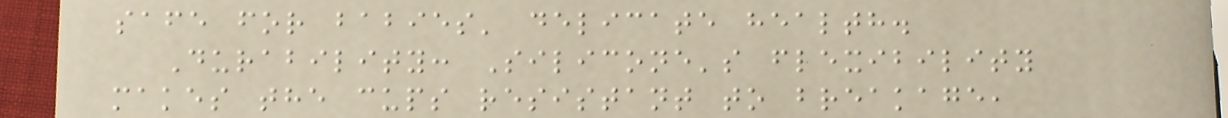safe for babies' delicate health.
Durability: Silicone's flexibility
makes the cups resistant to breakage,
